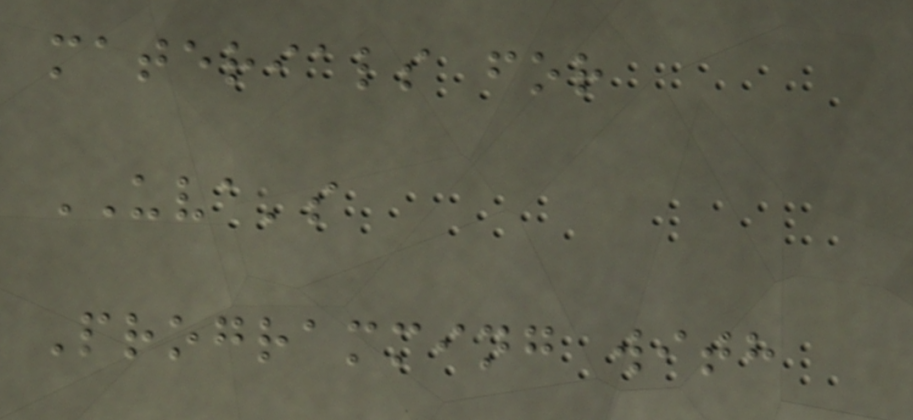materials for
UVA's
Programming with
